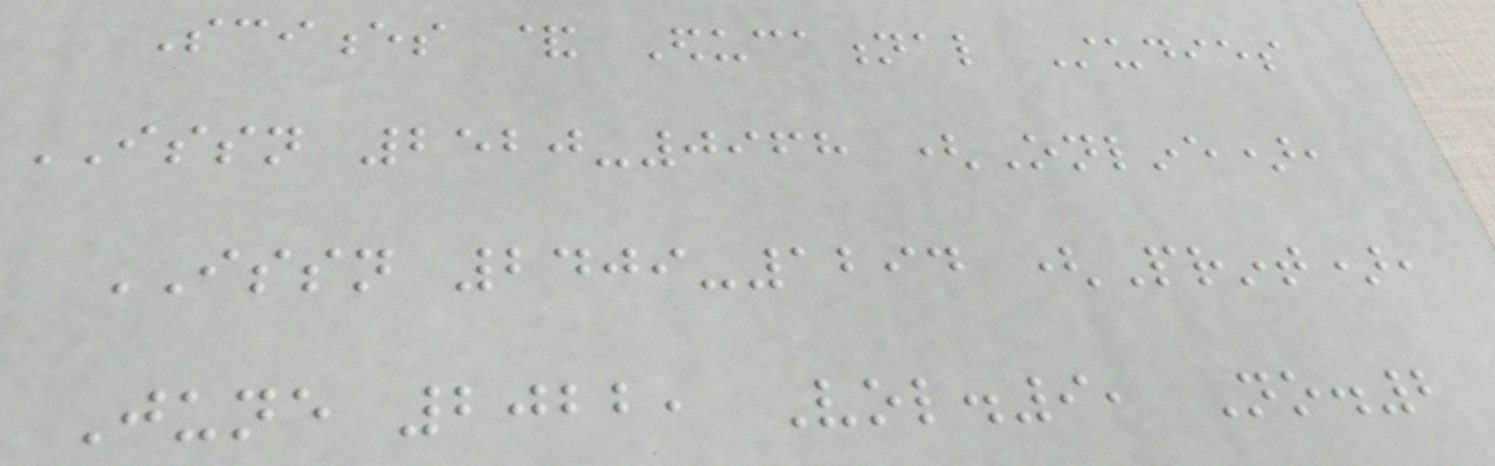Sciences & Educational Studies
ISSN 2520-0968 (Online),
ISSN 2409-1294 (Print),
June 2022, Vol.9, No.2
